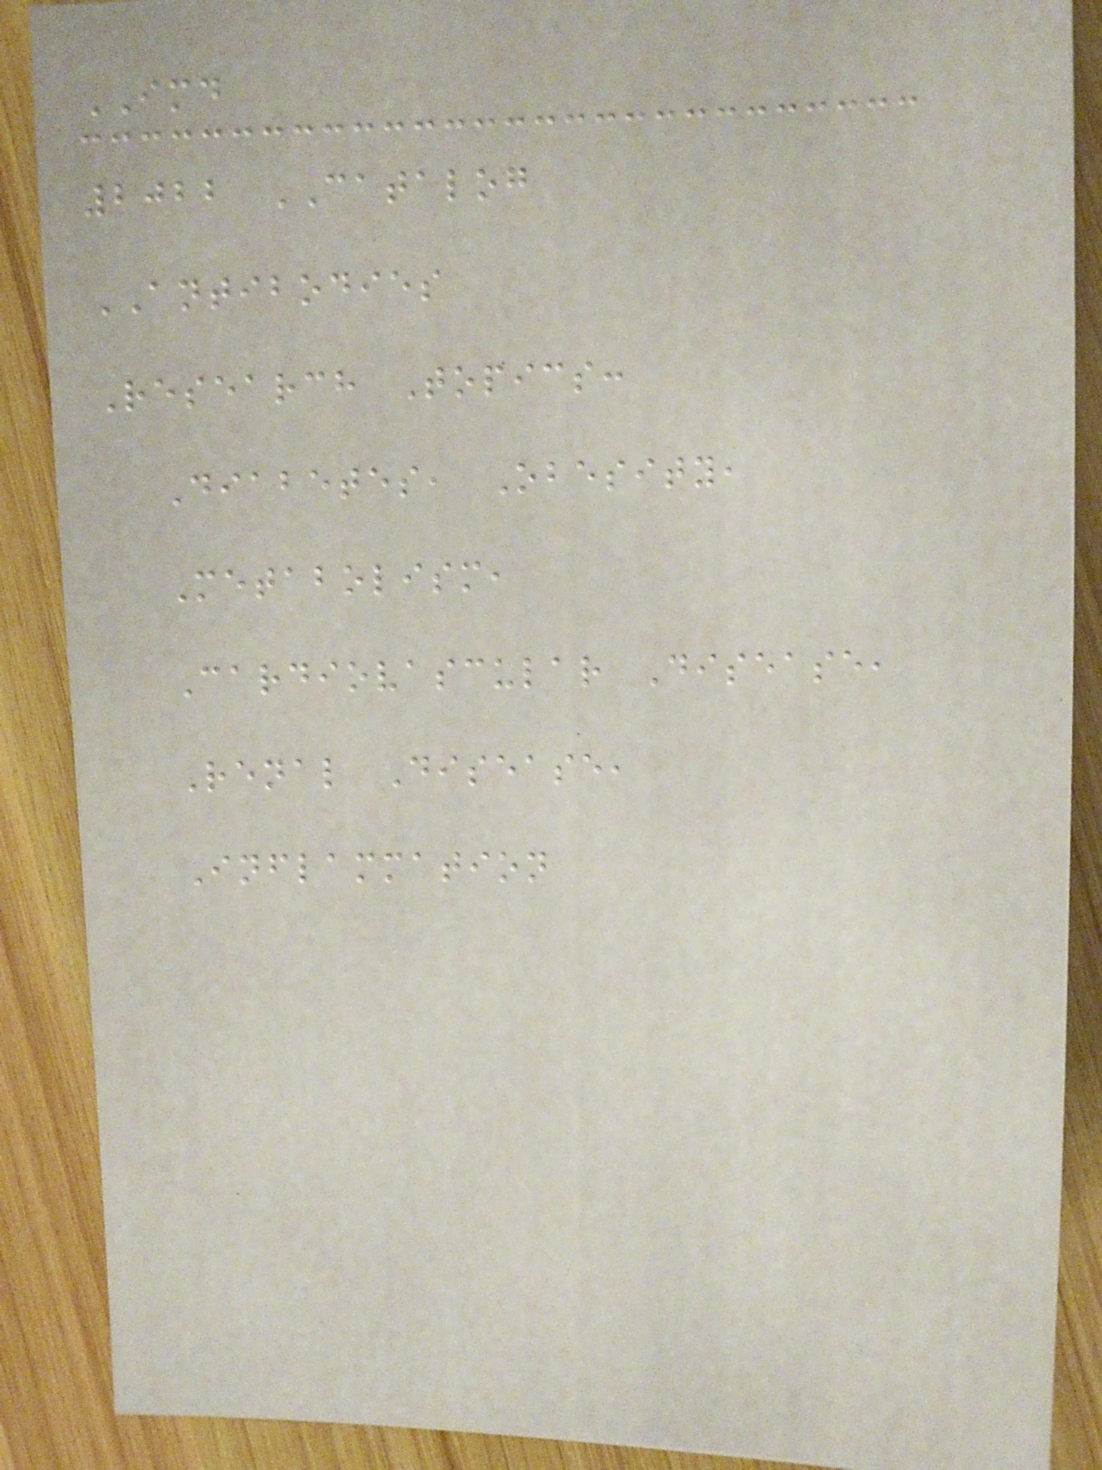IMD
2022 CATALOG
ANTIBODIES
Research Topics:
Diabetes, Obesity,
Metabolism,
Cardiovascular Disease,
Renal Disease,
Inflammation
